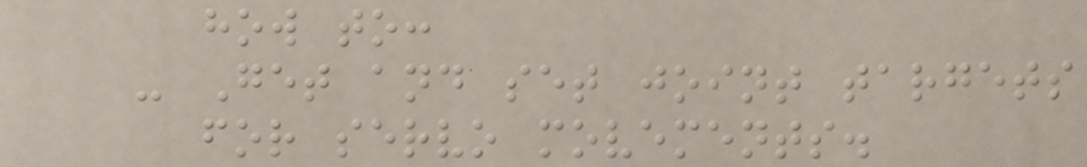how to:
- Get and set joint targets
for servo movements.
